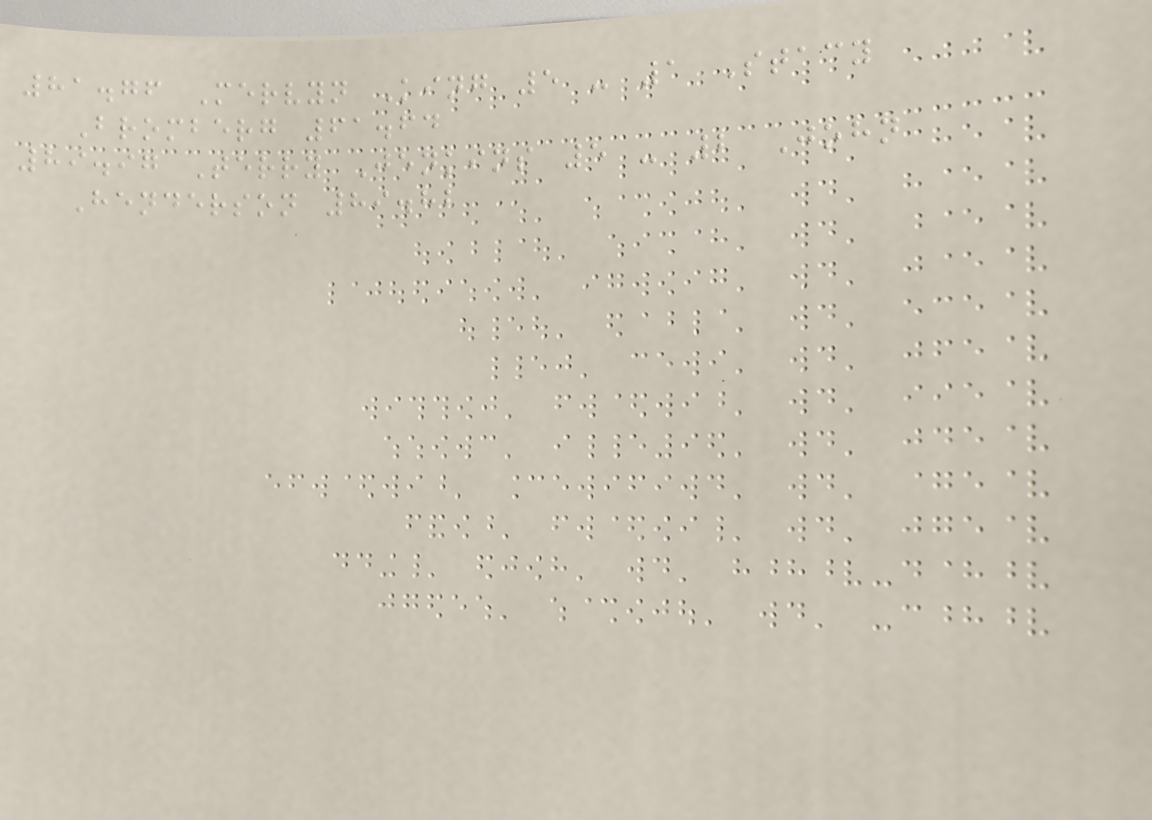81.76 Mervyn King 5 - 1 Stacy
Bromberg 61.64
89.97 Terry Jenkins 5 - 2 John
Henderson 89.82
